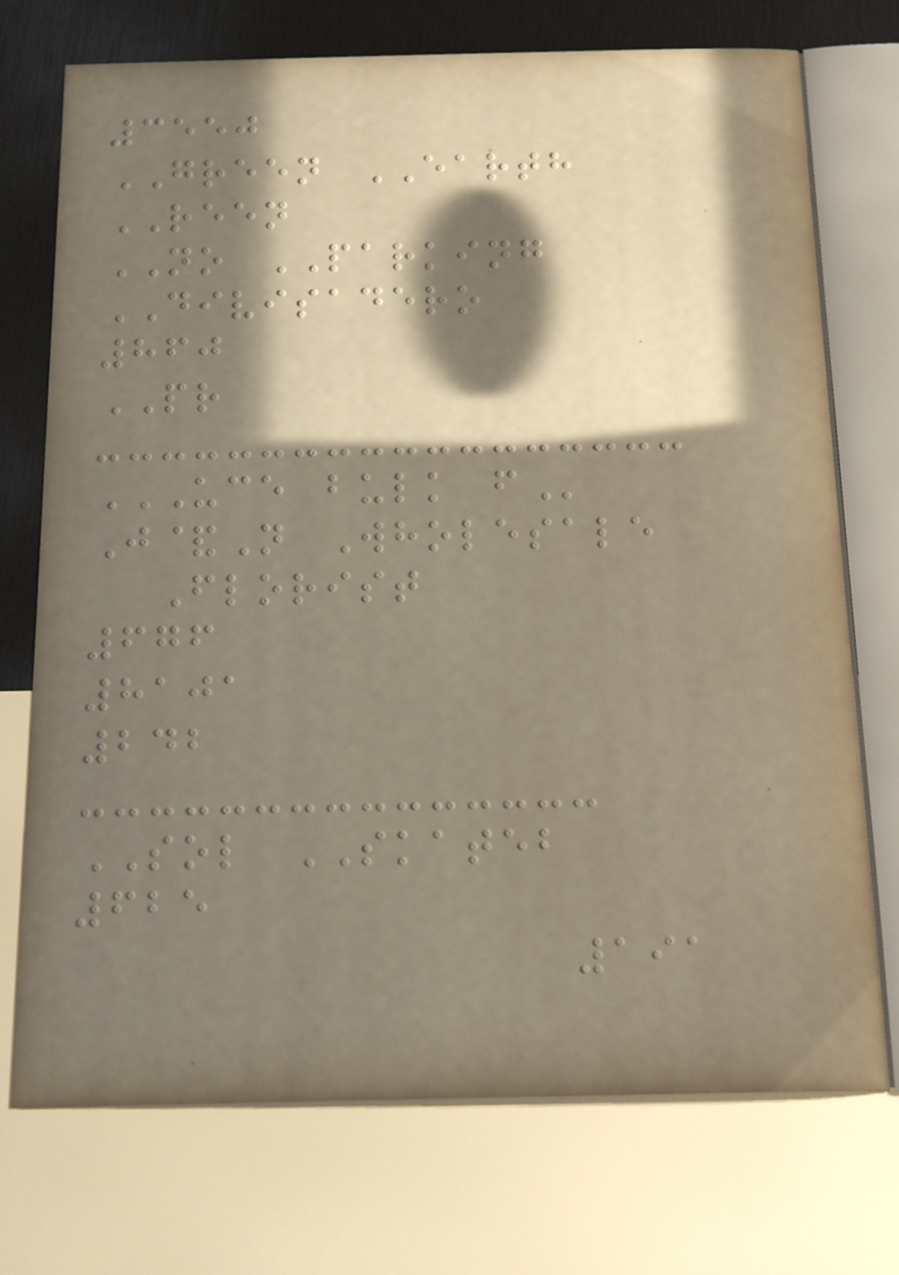3550
GREEN EARTH
REEN
NO PARKING
DIVISADERO
860
PR
UCE BULK F
J&N Wholesale
Florist
676
8101
242
SOL SKATEB
625
191
